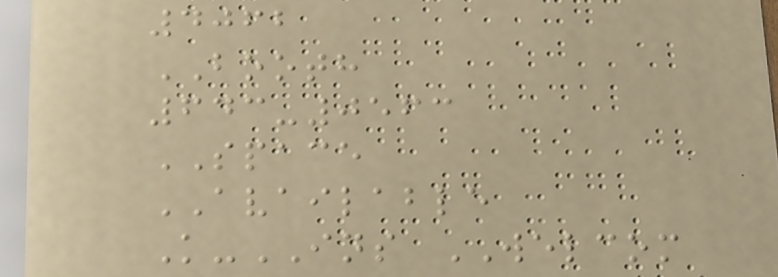4062
BOOTH
643-0563
SPACE
AVAILABLE
K-INS WELCOM
